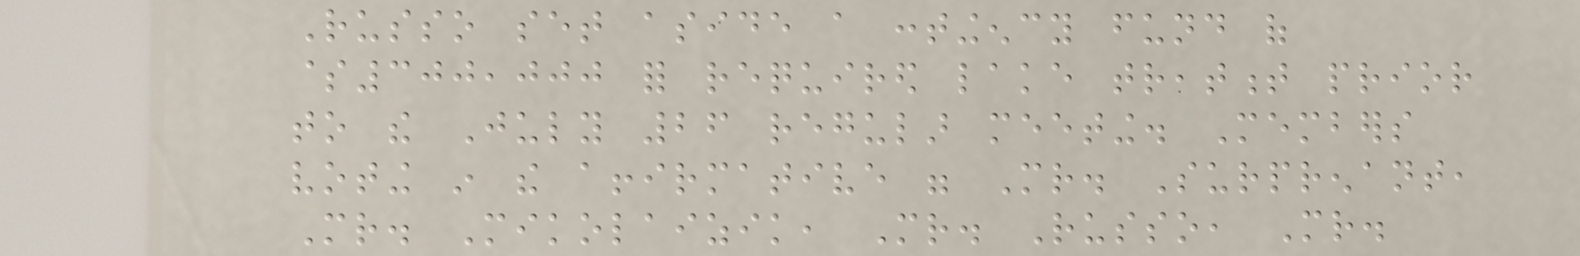Russo set aside a contingency fund of
$300,000 for required lake treatment prior
to the July 26 regular meeting. Members
voting in the affirmative were Mr. Surprenant,
Mr. Mikolaizik, Mr. Russo, Mr.
